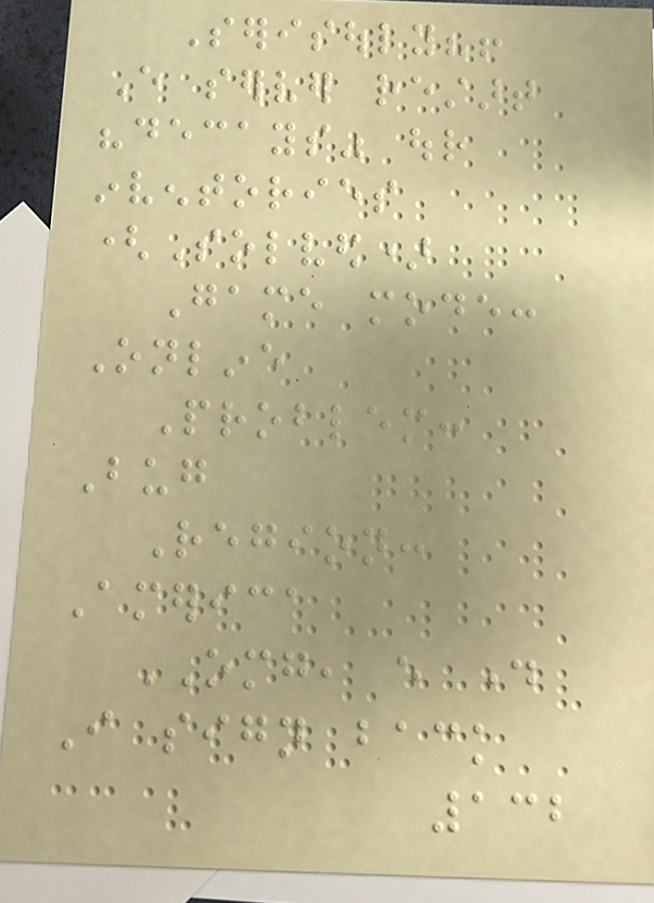Serisouly?!
Every server restart
"decays" our
inventories
(Solved)
Game mode:
Online
Problem:
Bug
Region:
America
OMG, every day
I sign back
132
